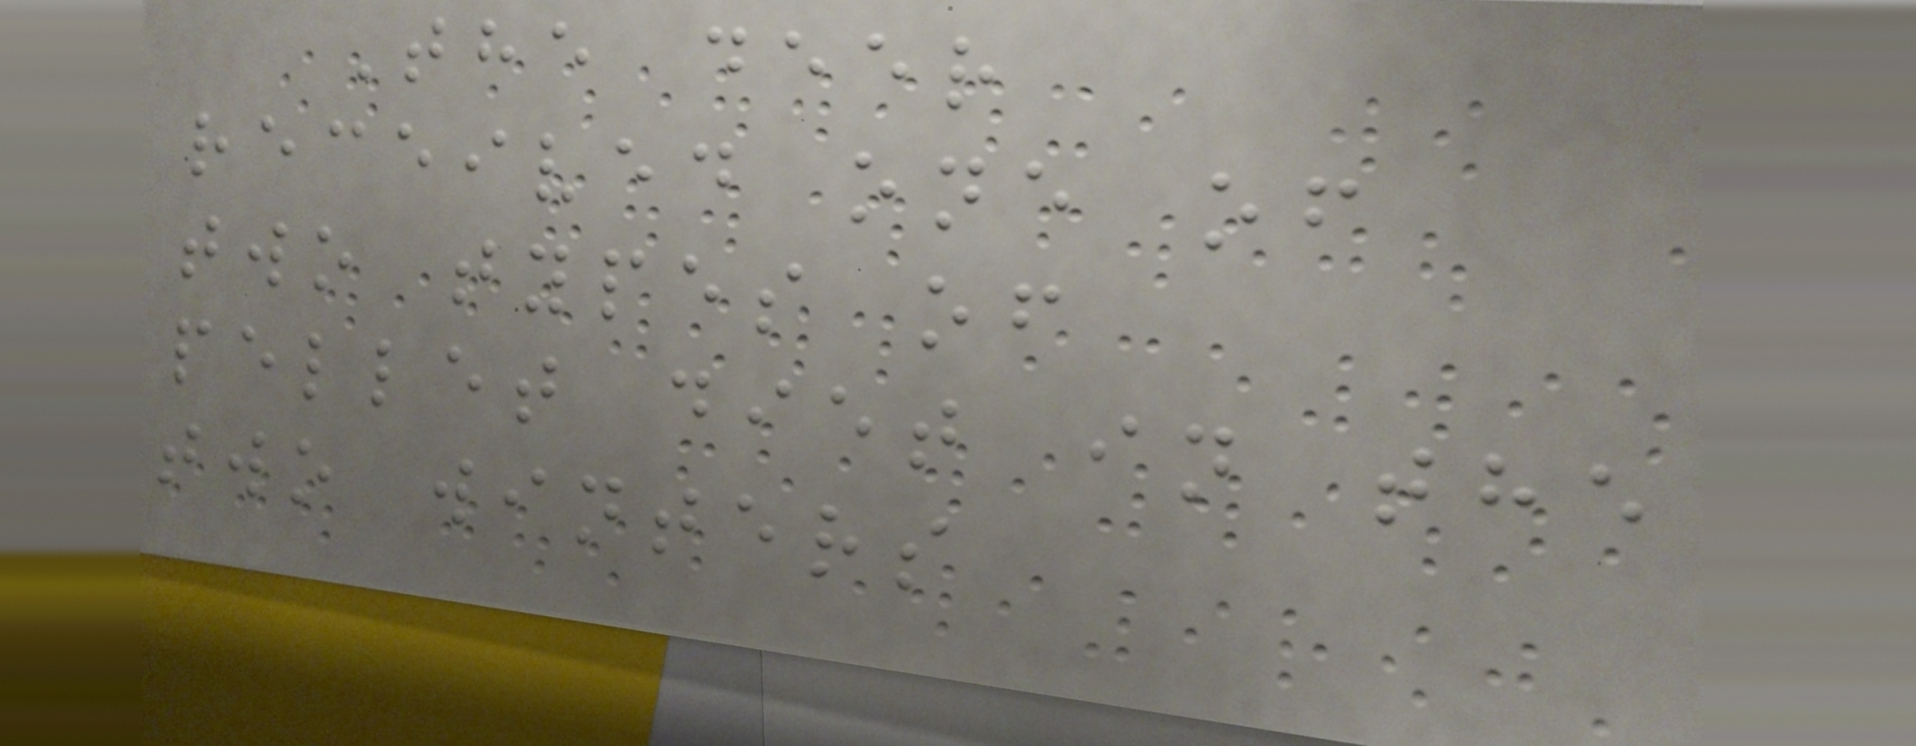The deer
received one of
two types of
pellet diet in the
two winters
